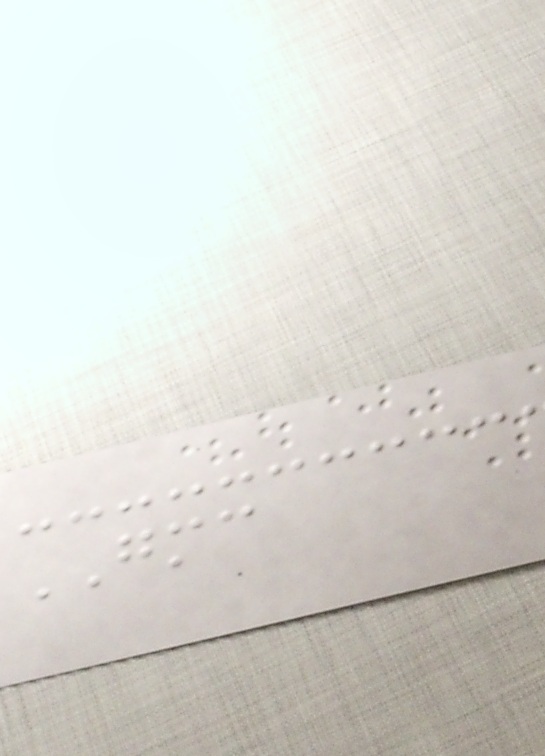GMC
